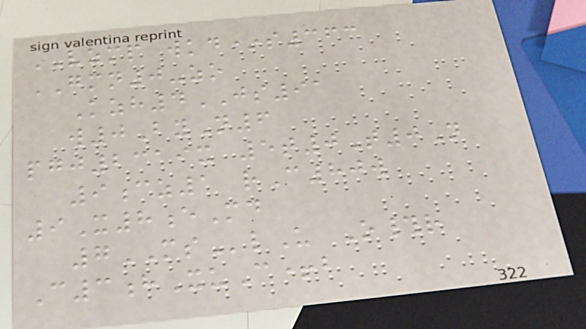VZMP wkd*s363
GMN0-zo
Kzh4JS91
w0ByN6
pgj2319x 5t0T0N
9cz1 rC80w
9X8eMd
7MSlU O#r
C3hXuC+b
